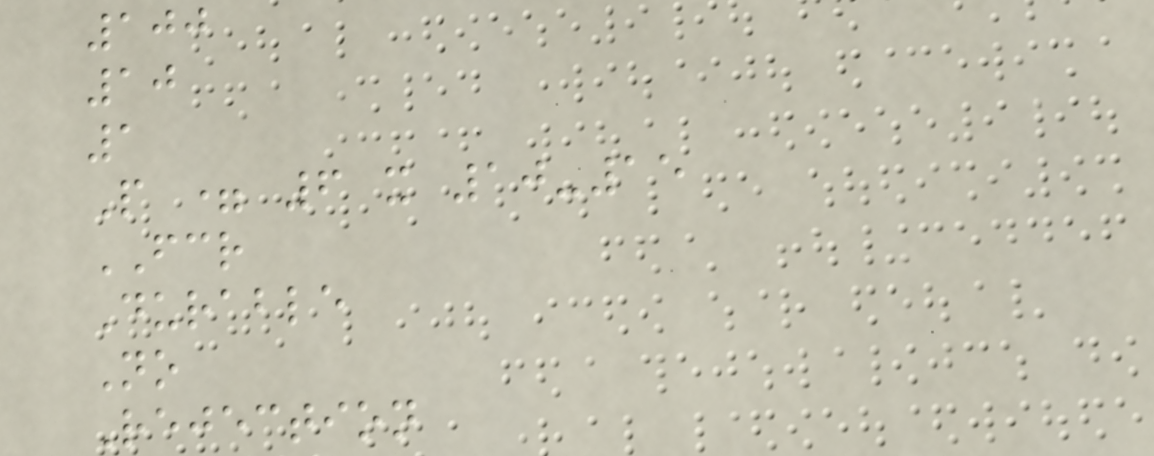100
10
1
P = 6 x 10-15
FCR
Durable
No
Rejection
